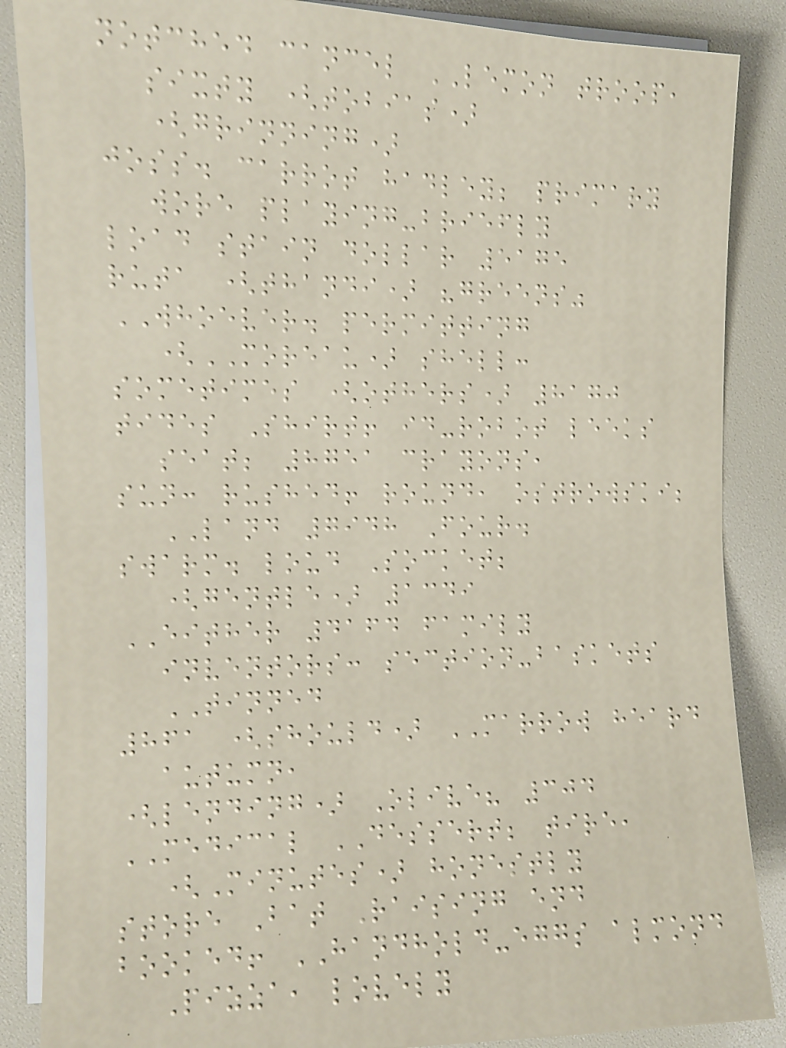notched cancel LEMON troop,
sixty (tobias)
(grinning)
joss. carrot hadley; primary
wore playing-briefly
load stain dollar 5175
ruta (thandi) "greens"
WHOEVER. permitting
(MOREAU) shell:
sometimes (others) 8170
tides Shirt! id-robot leeks
seat; 8751 crayons,
sun: rushed! round, ostrowski;
LAND 7948 Four.
swarm. loud Socket;
(gentle) 1349
EITHER 4164 family
inventors: section-baskets
TINNED
861 (should) MARROW heard
autumn,
(lending) Olive? 304
MEDICAL DESSERT; tire,
(Minutes) honestly
store Bat Raising end
booked! HANDHOLD-eggs almond
Pizza, lovely
